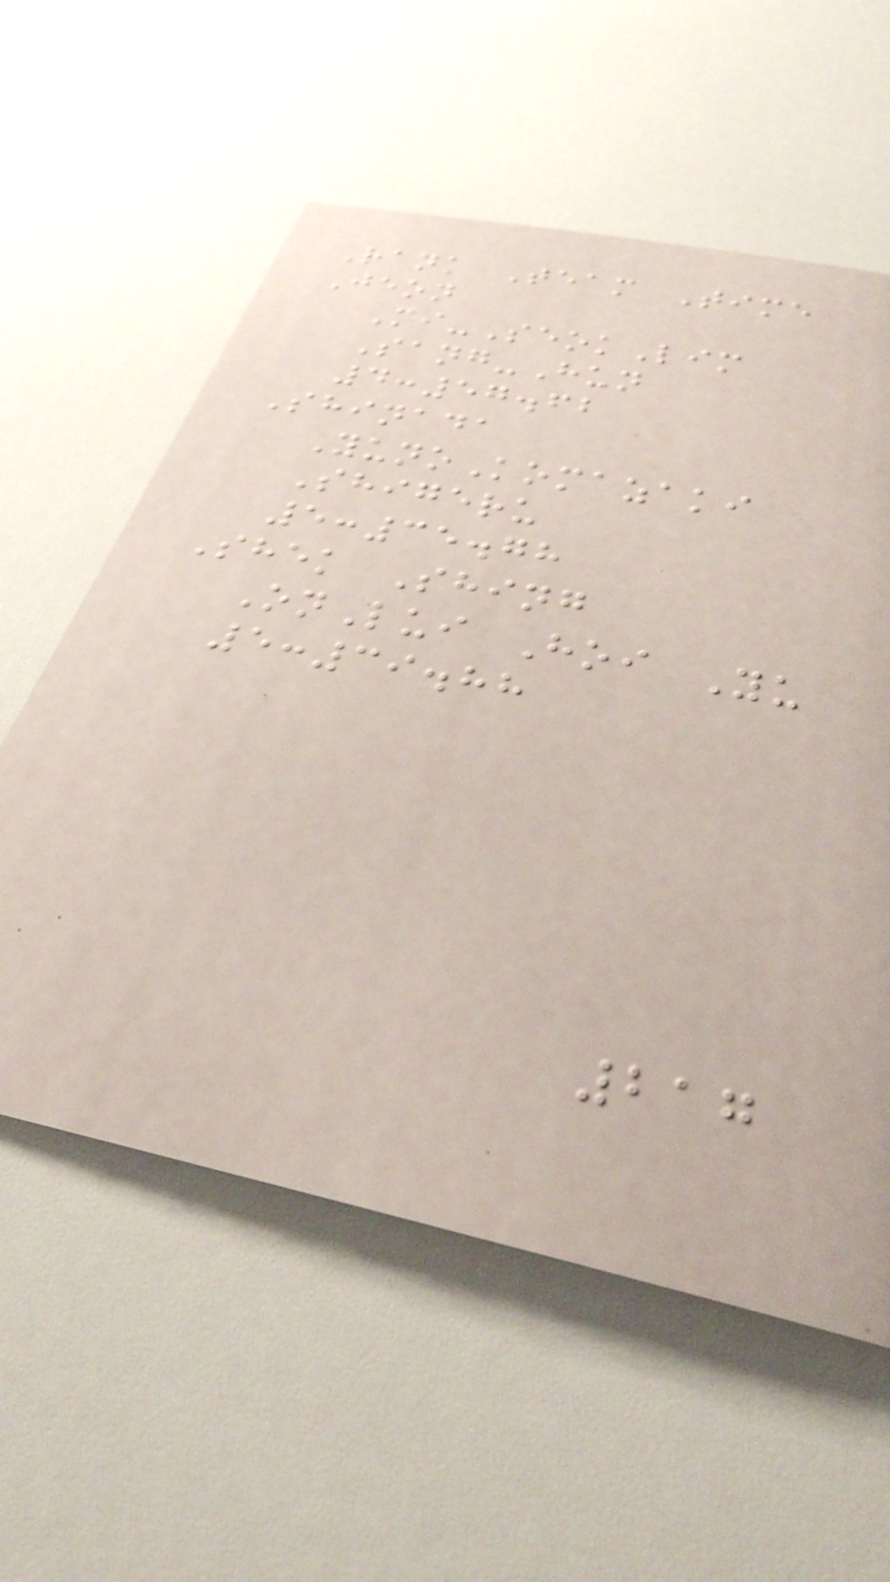Rank Team Time
Jeon
Mi-SeokLim
Sang-Hun
4:57.62
Shinada
YunoKomazaki
Shigeru
5:35.78
Shek Shing
OnLui Hoi Yu
5:39.88
217
